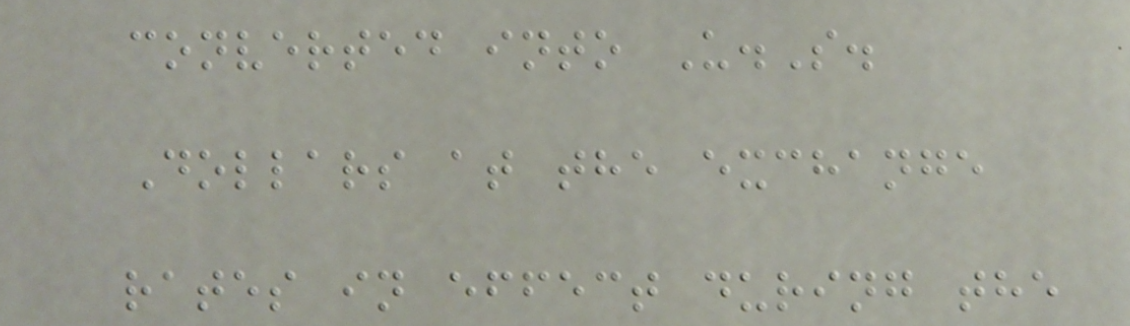converted into U.S.
Dollars at the exchange
rates in effect during the
